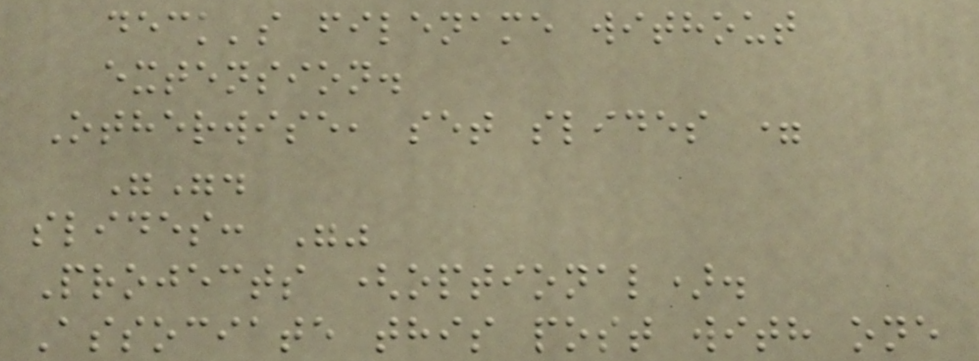deck's filename without
extension.
Otherwise, set slides =
"".
slides: ""
Projects (optional).
Associate this post with one
